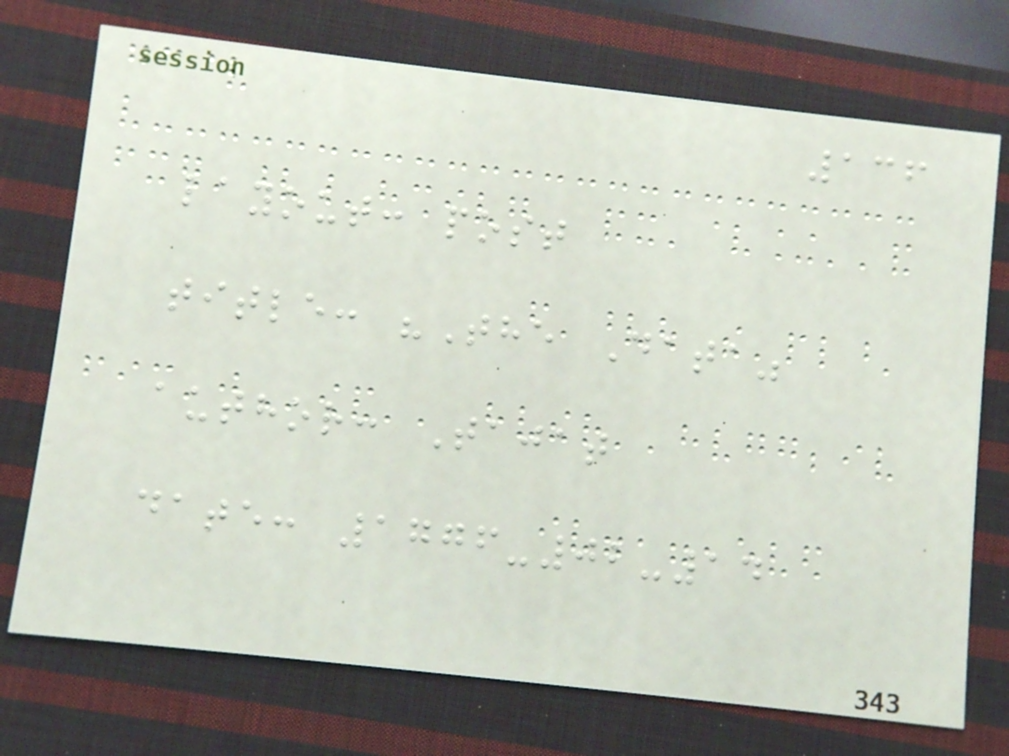136
layout: post
title: "The Data"
author: Tajat
date: 1776-02-14
